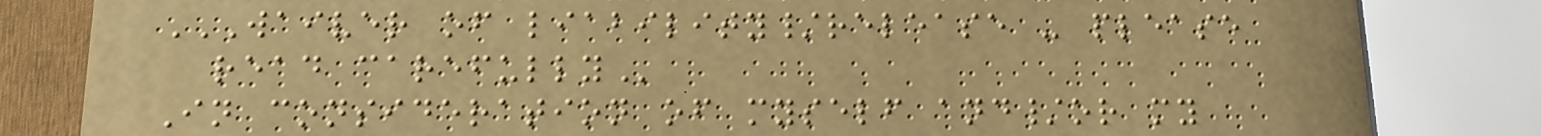WAIVER OF LIABILITY/RELEASE - PLEASE
READ CAREFULLY
In consideration of myself and/or my
